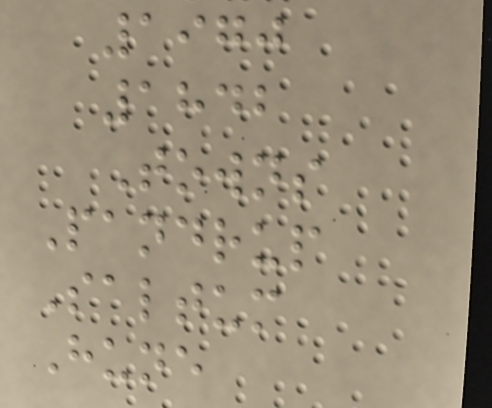1970
1842
Towns
Pandrup
Saltum
Hune
